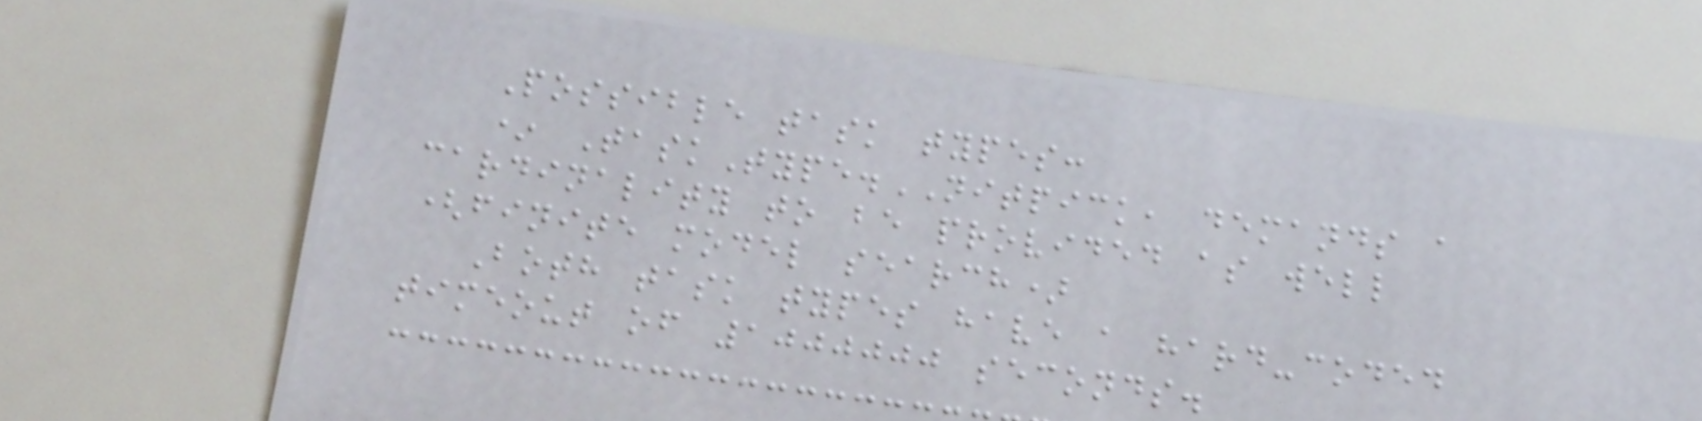Possible task types:
* TaskType.NITPICK, demands a
cardinality to be provided as well
(finite model search)
Both task types have a hard-coded
timeout of 1000000 seconds.
